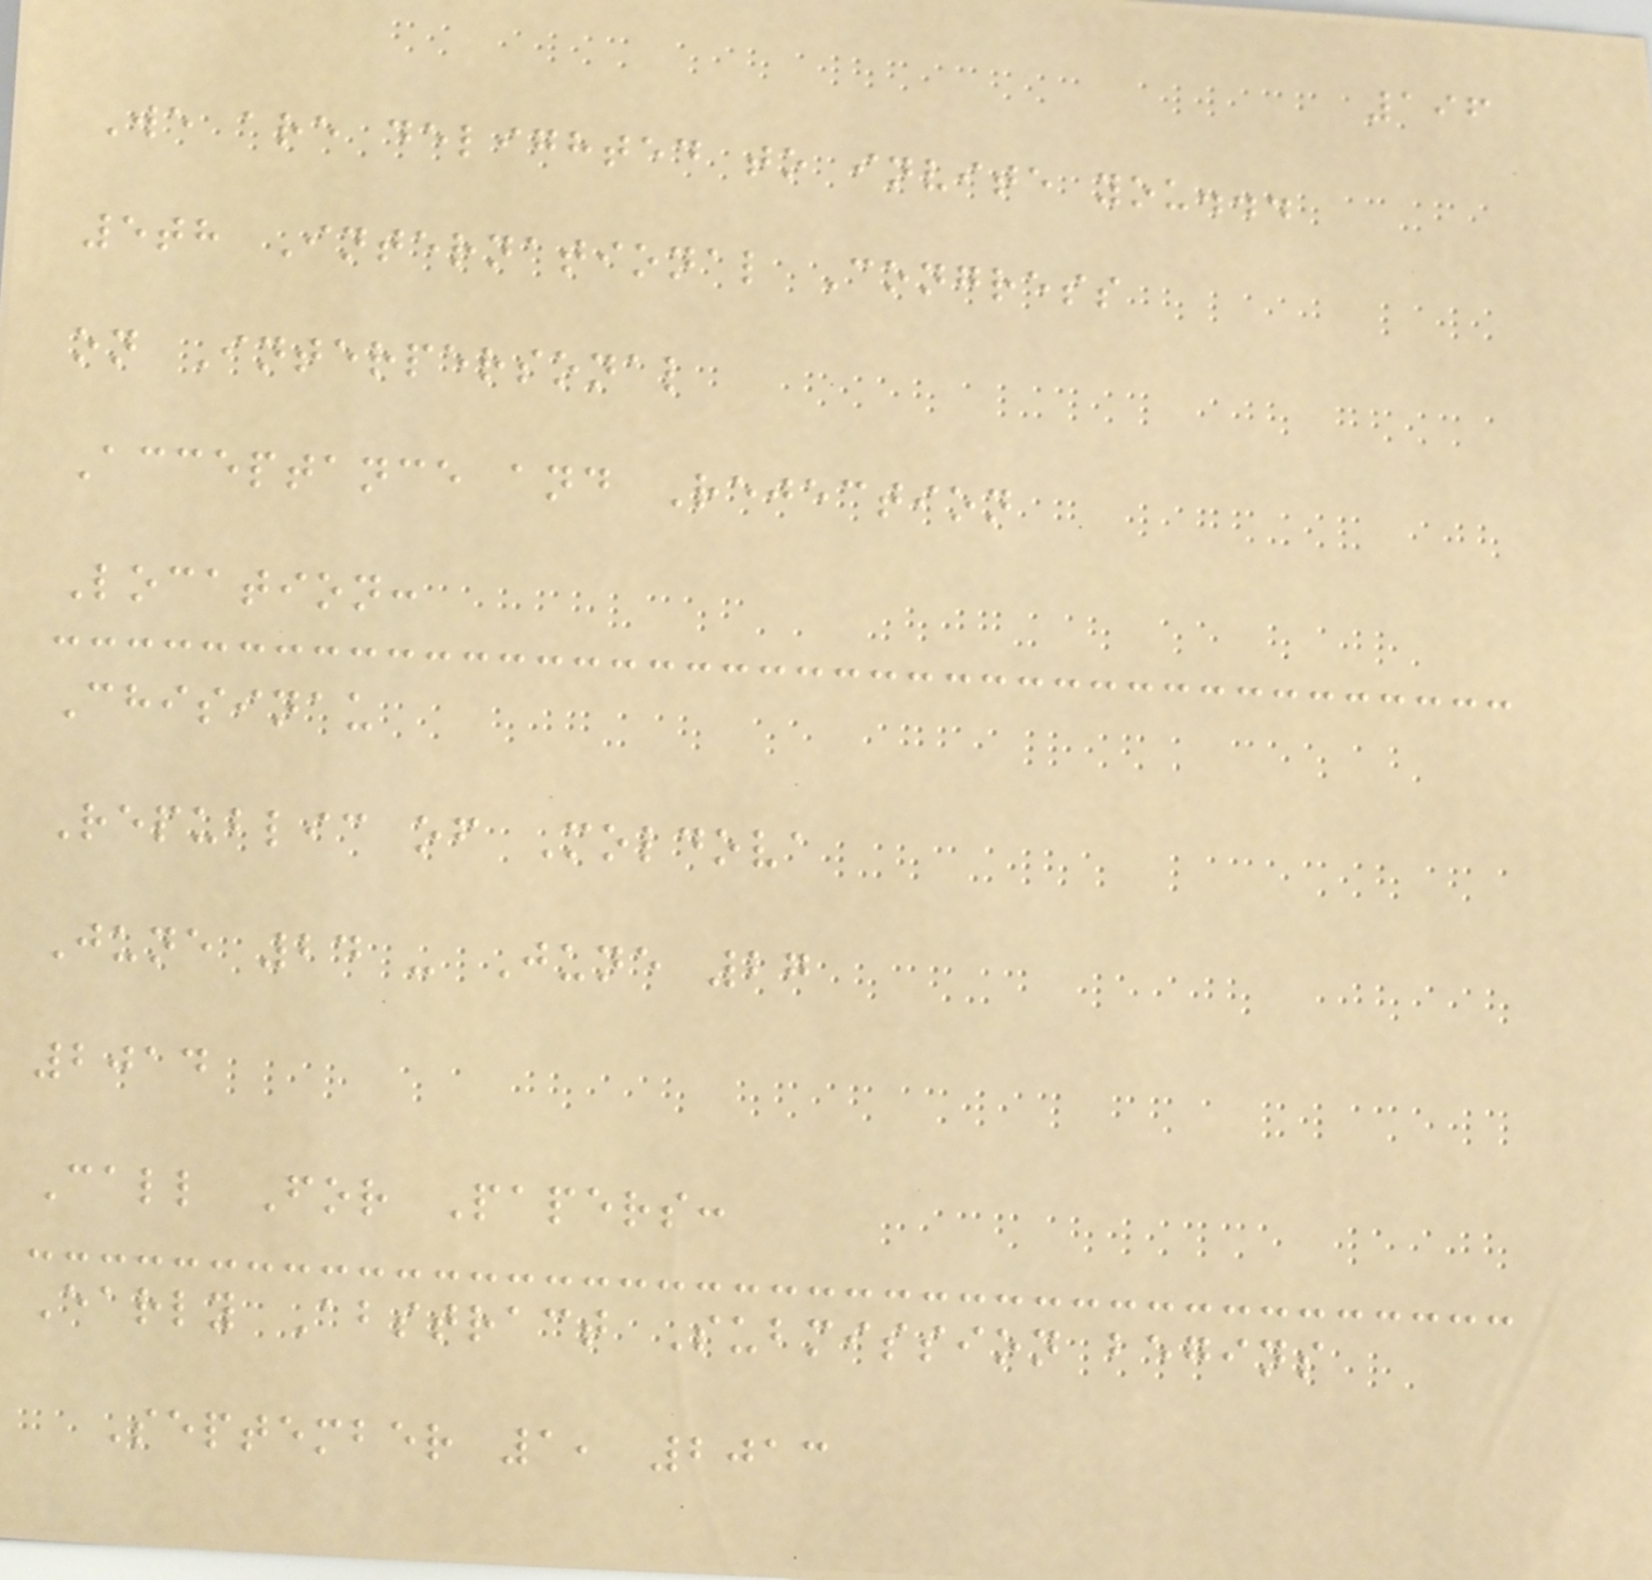196
We are delighted to invite you...
5th International Congress
on Interpersonal
Acceptance and Rejection
Location:
Chisinau
Republic of Moldova
June 24 - June 27
2014
Call For Papers:
Early Abstract Submission begins
September 1, 2013
